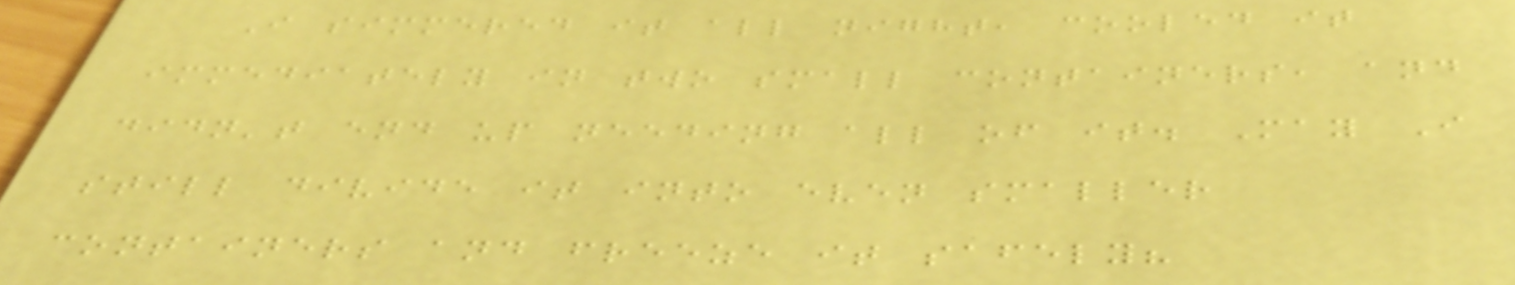I simmered it all night, cooled it
immediately in two small containers, and
didn't end up needing all of it. May I
still divide it into even smaller
containers and freeze it safely?
